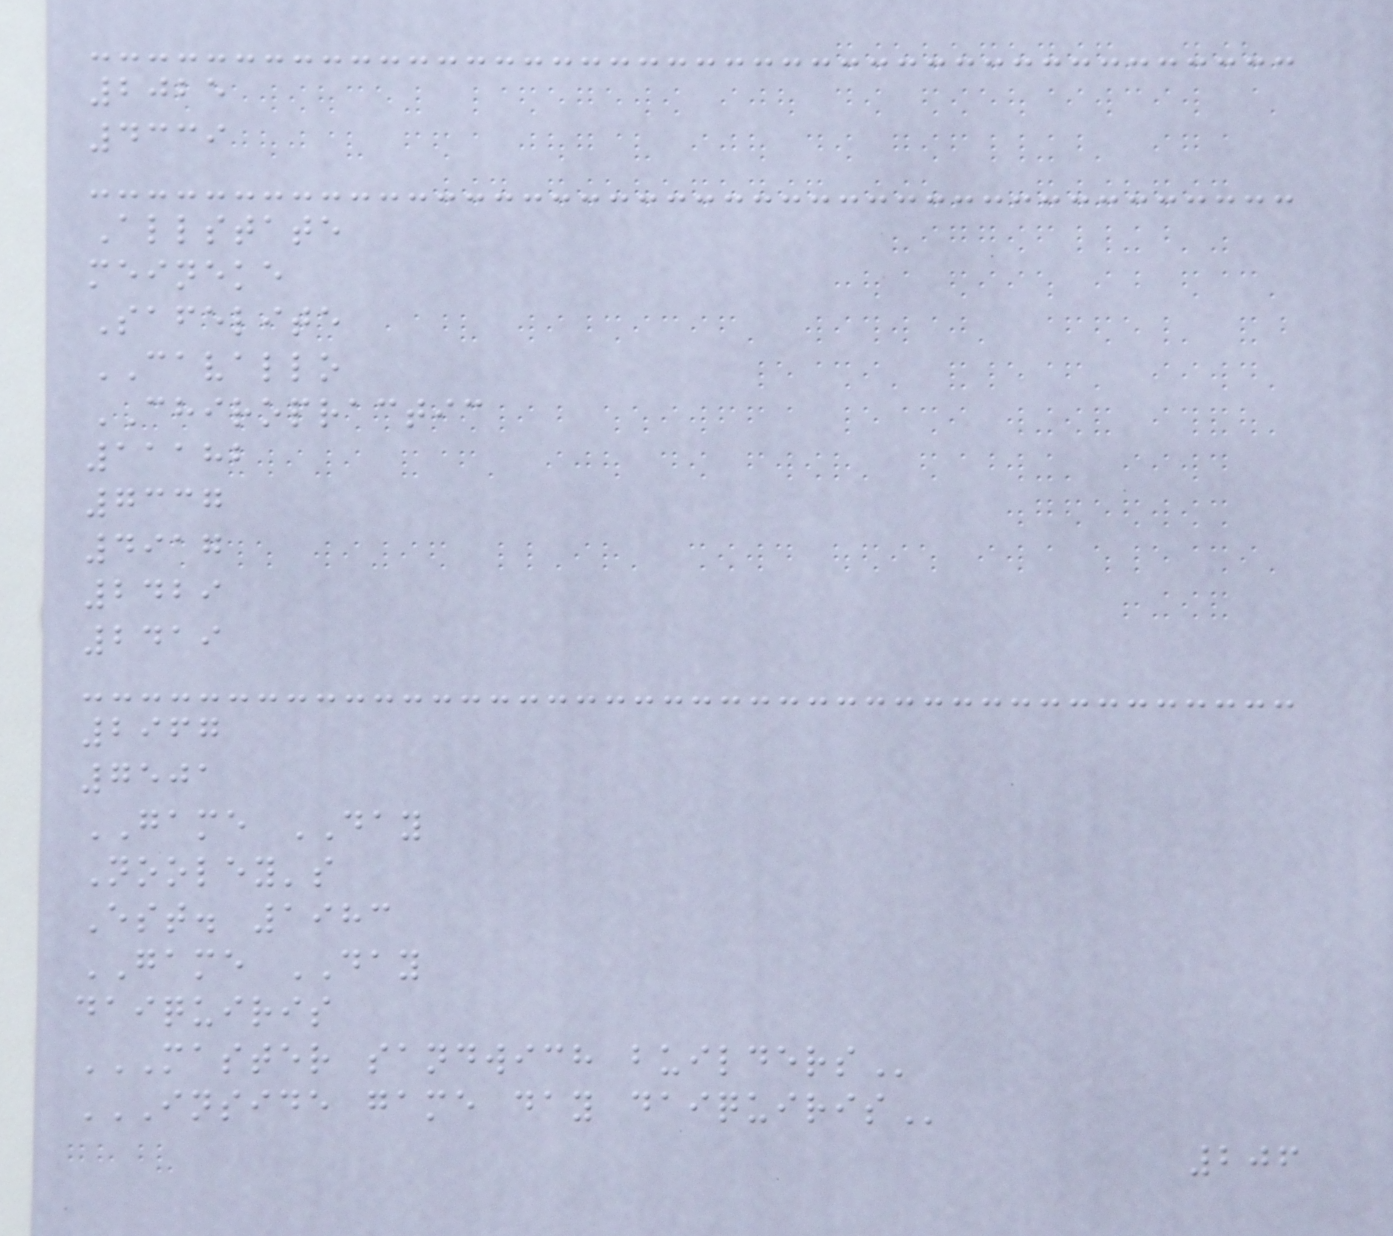2025
4339
Allstate
meineke
Safelite
CAVALLO
CHIROPRACTIC
11182
7337
4917
2429
2419
2967
7501
GAME DAY
Nooley's
Est. 1983
GAME DAY
daiquiris
MASTER SANDWICH BUILDERS
INSIDE GAME DAY DAIQUIRIS
206
